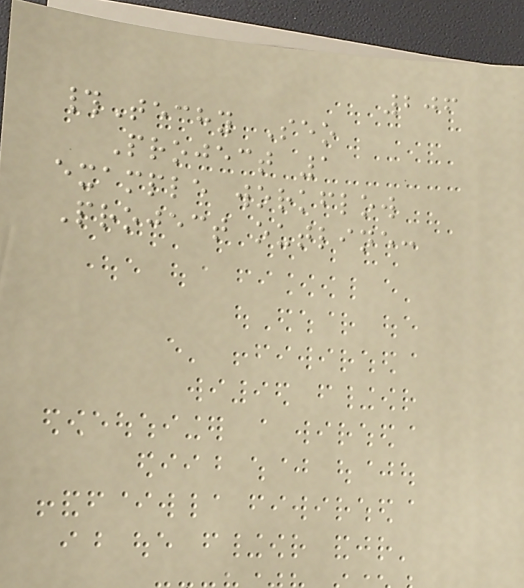206
#Techy Seo
Project 1
example workflow
Project outline:
